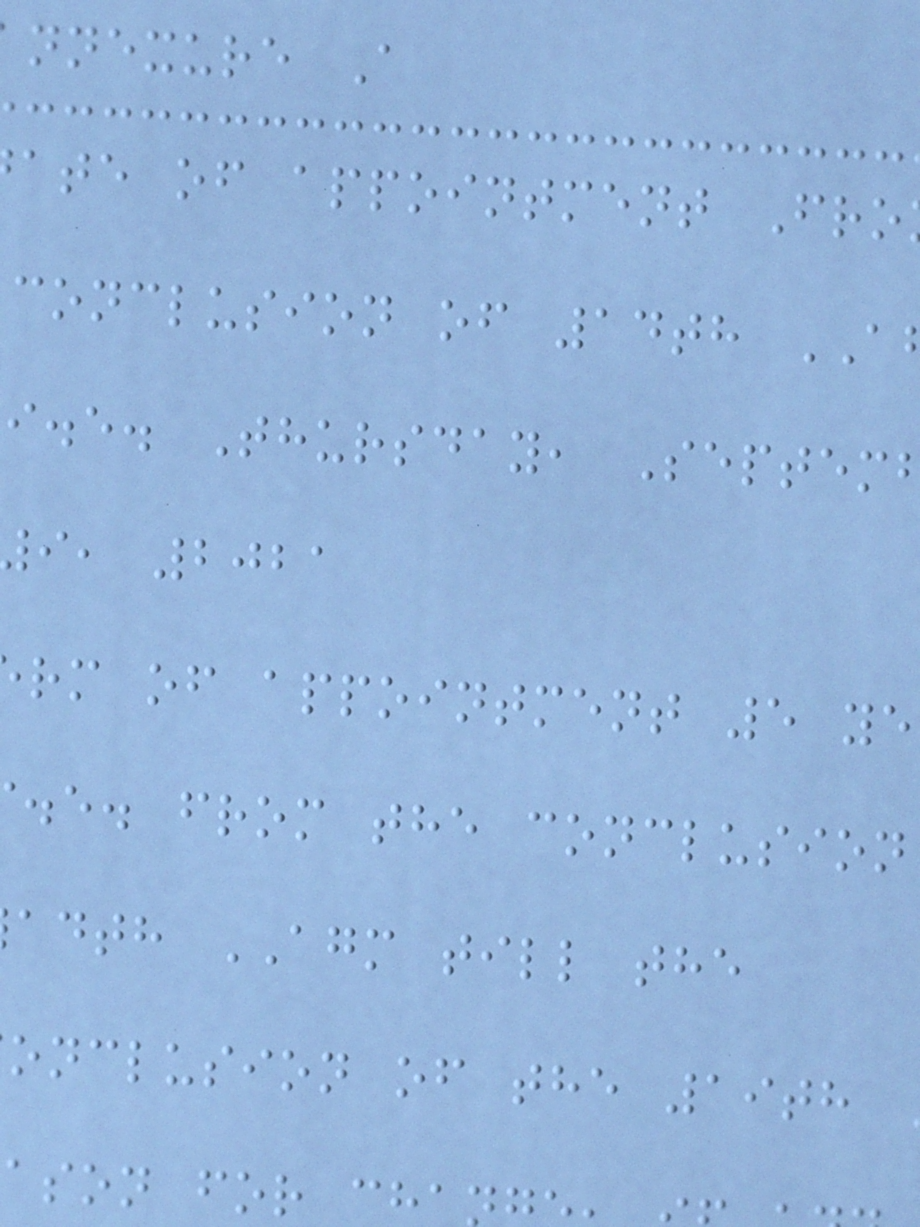nnexure A
ate of appointment Fro
conclusion of 14th
i.e. Thursday, Septem
i, 2021
rm of appointment 5 ye
.e. from the conclusion
adth AGM till the
onclusion of the 19th
ason for ch
